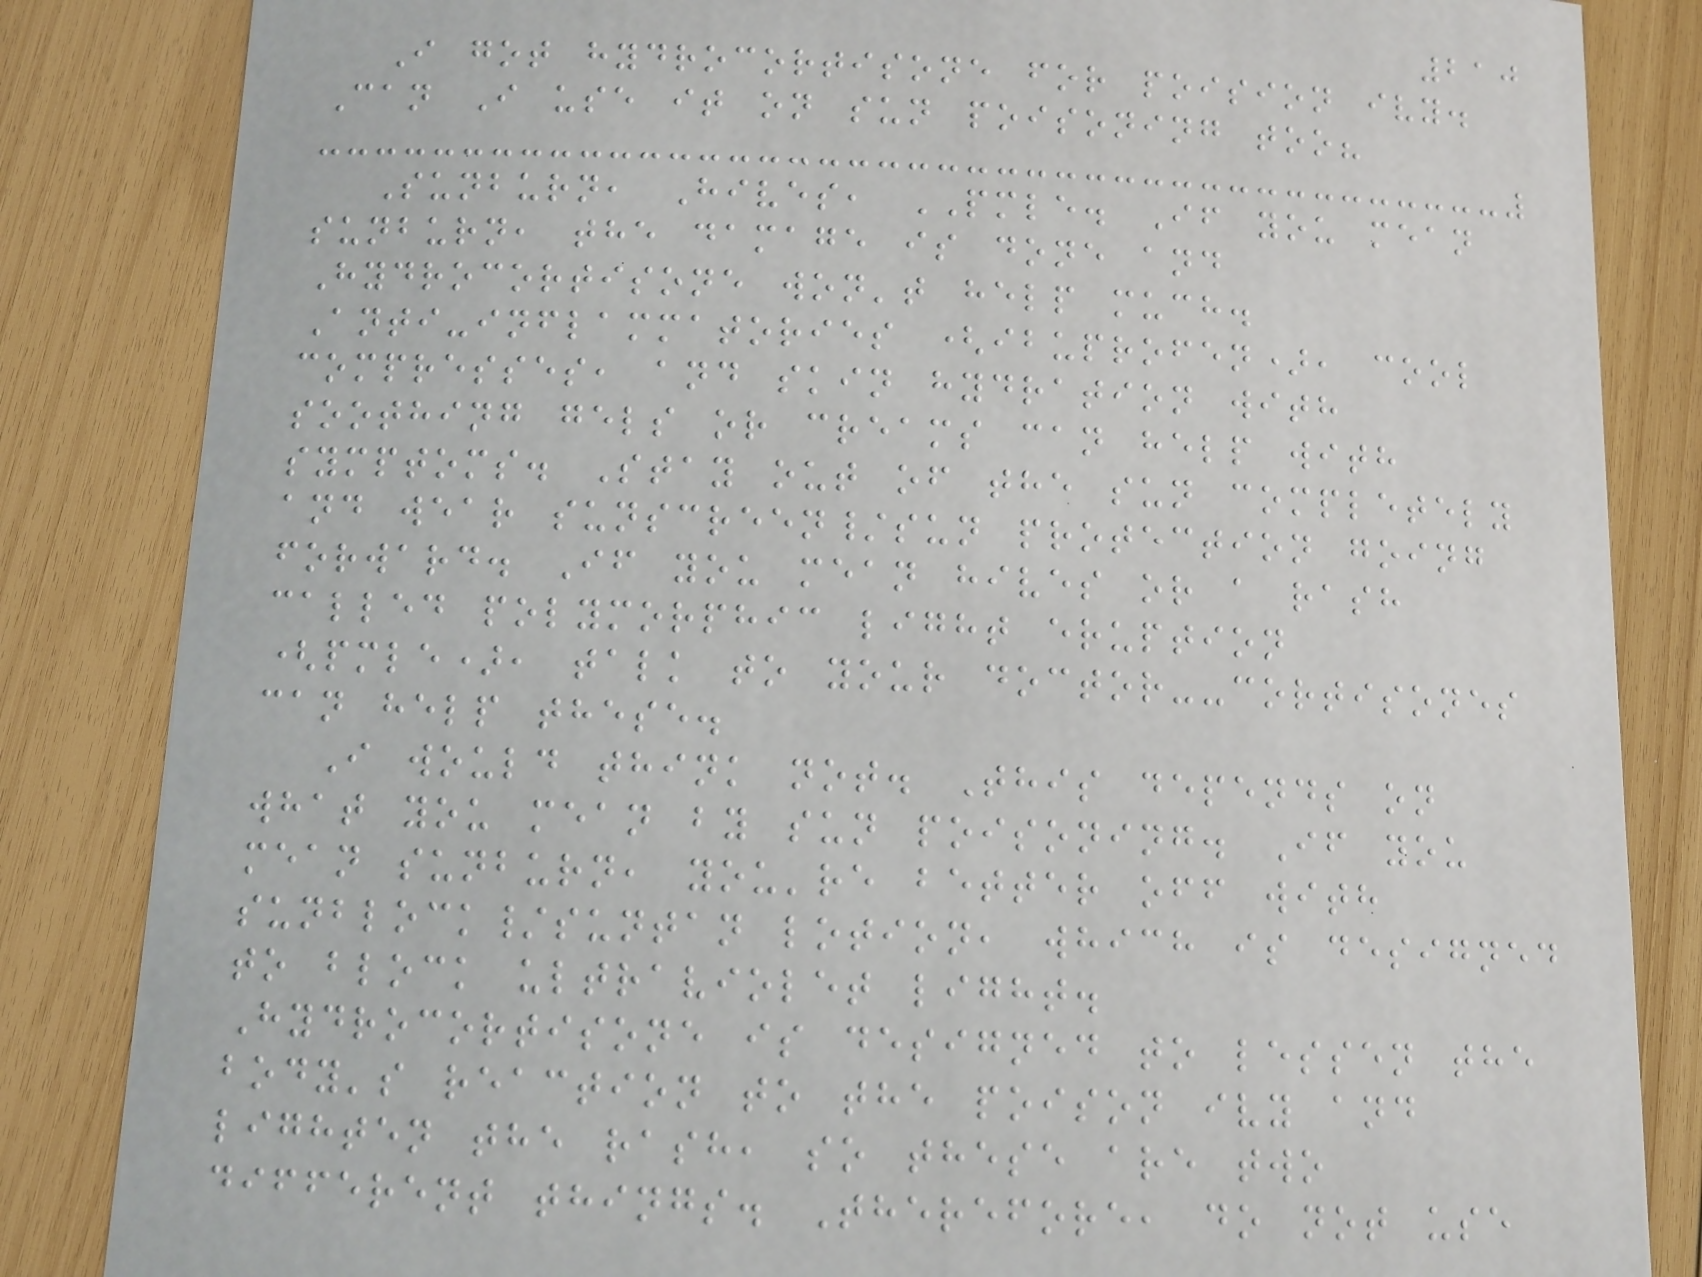210
I got hydrocortisone for poision ivy.
Can I use it on sun poisoning too?
Sunburn, Hives, PMLE. If you mean
sunburn, the damage is done and
Hydrocortisone won't help much.
Anti-inflammatories (ibuprofen), cool
compresses, and skin hydration with
soothing gels or creams can help with
symptoms. Stay out of the sun completely
and wear sunscreen/sun protection going
forward. If you mean hives or a rash
called polymorphic light eruption
(pmle), talk to your doctor--cortisones
can help these.
I would think not. This depends on
what you mean by sun poisoning. If you
mean sunburn, you're better off with
sunblock/suntan lotion, which is designed
to block ultraviolet light.
Hydrocortisone is designed to lessen the
body's reaction to the poison ivy and
lighten the rash, so these are two
different things. Therefore, do not use
